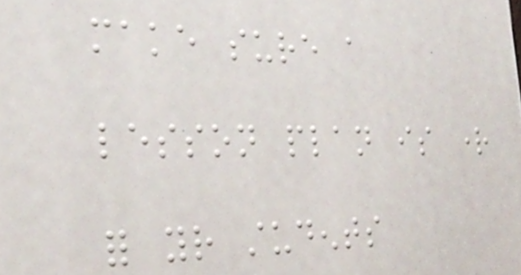make sure a
lesson plan is right
for your students
